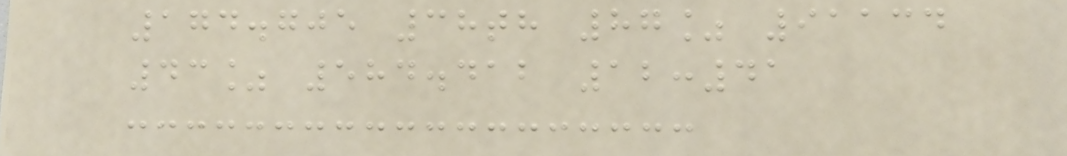174.705 38th 87% 91134
43% 584.412 12:41
